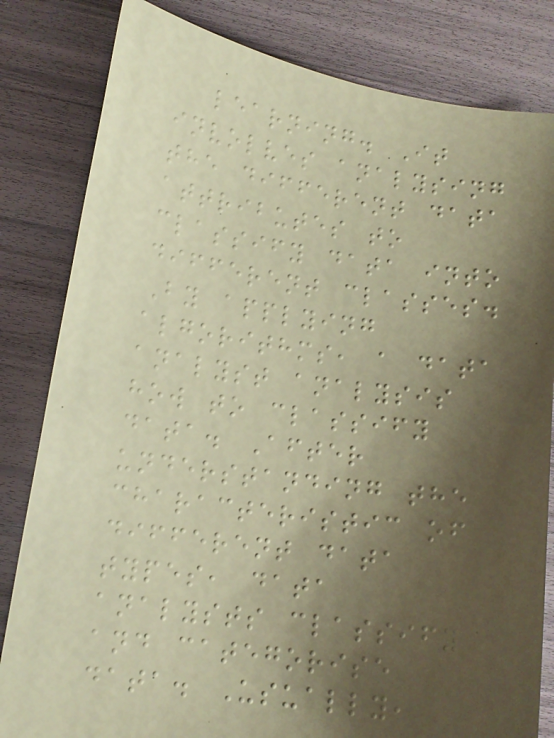learning. It
involves analysing
the different data
attributes to
classify data into
different classes.
By applying
algorithms, a data
analyst analysis
how to classify
data. After
understanding the
characteristic of
different data
types, data
analysts classify
and categorise
data. Usually,
